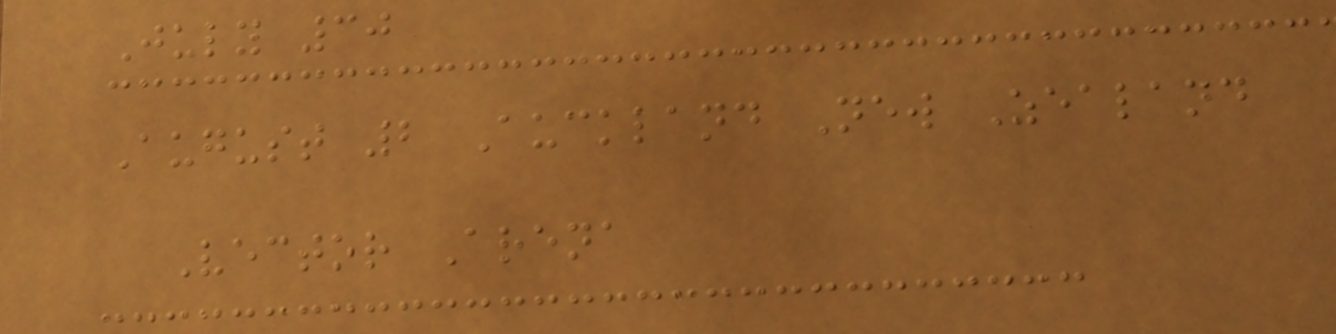July 30
August 2 Auckland New Zealand
Vector Arena
